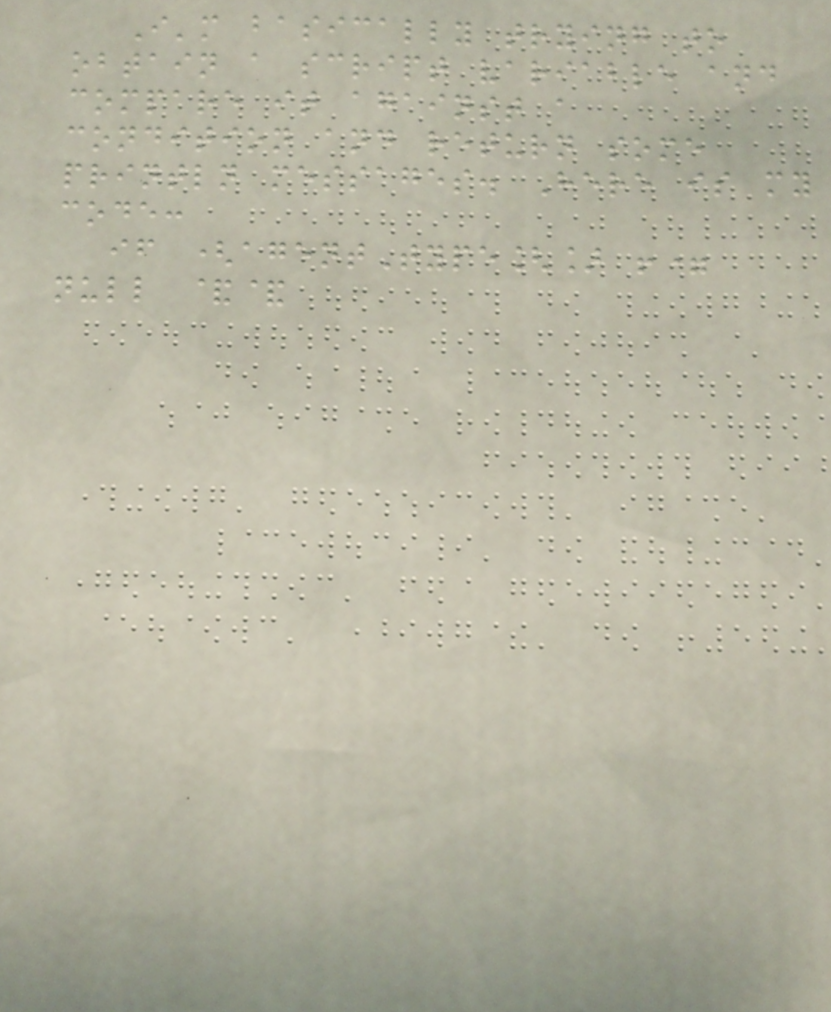I'm basically trying to
obtain a script variable and
compare it against a
condition and return some
println messages. Here is my
code:
if (agentType[] !=
null &&
